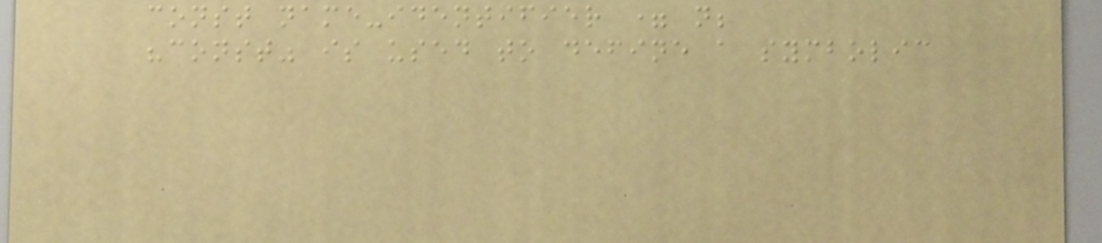const name-identifier = n;
"const" is used to define a symbolic
